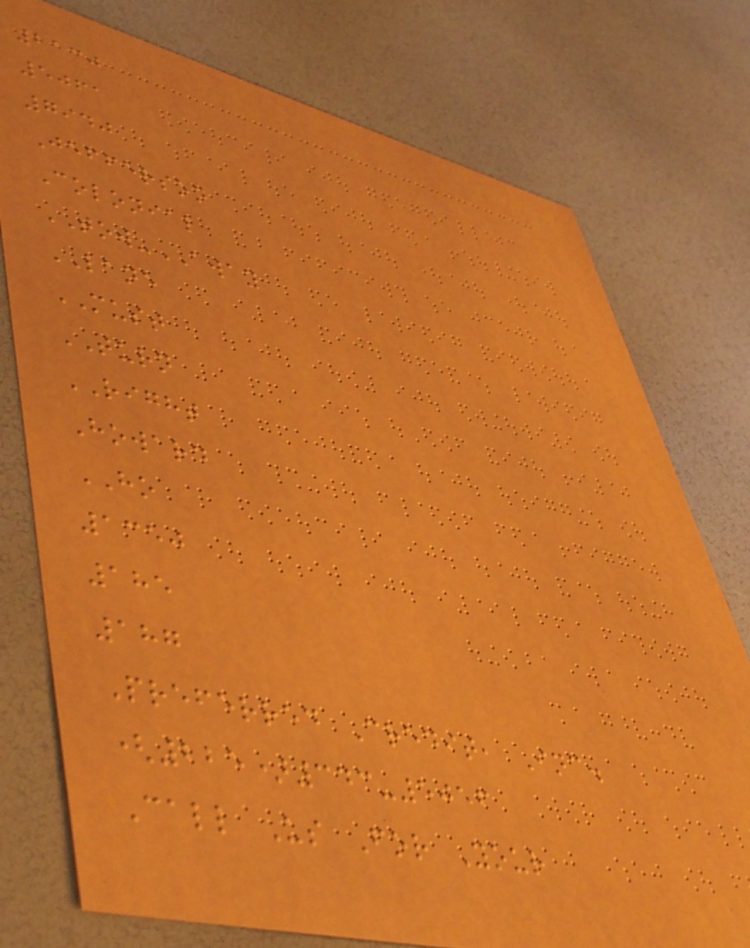2130
5061
7940
Jefferson
Colonial
TOW-AWAY
LANE
MUST
TURN
RIGHT
Howard
HO
1350
185
187
Preferred Credit, Inc.
(225)343-5056
Call Us For Your
